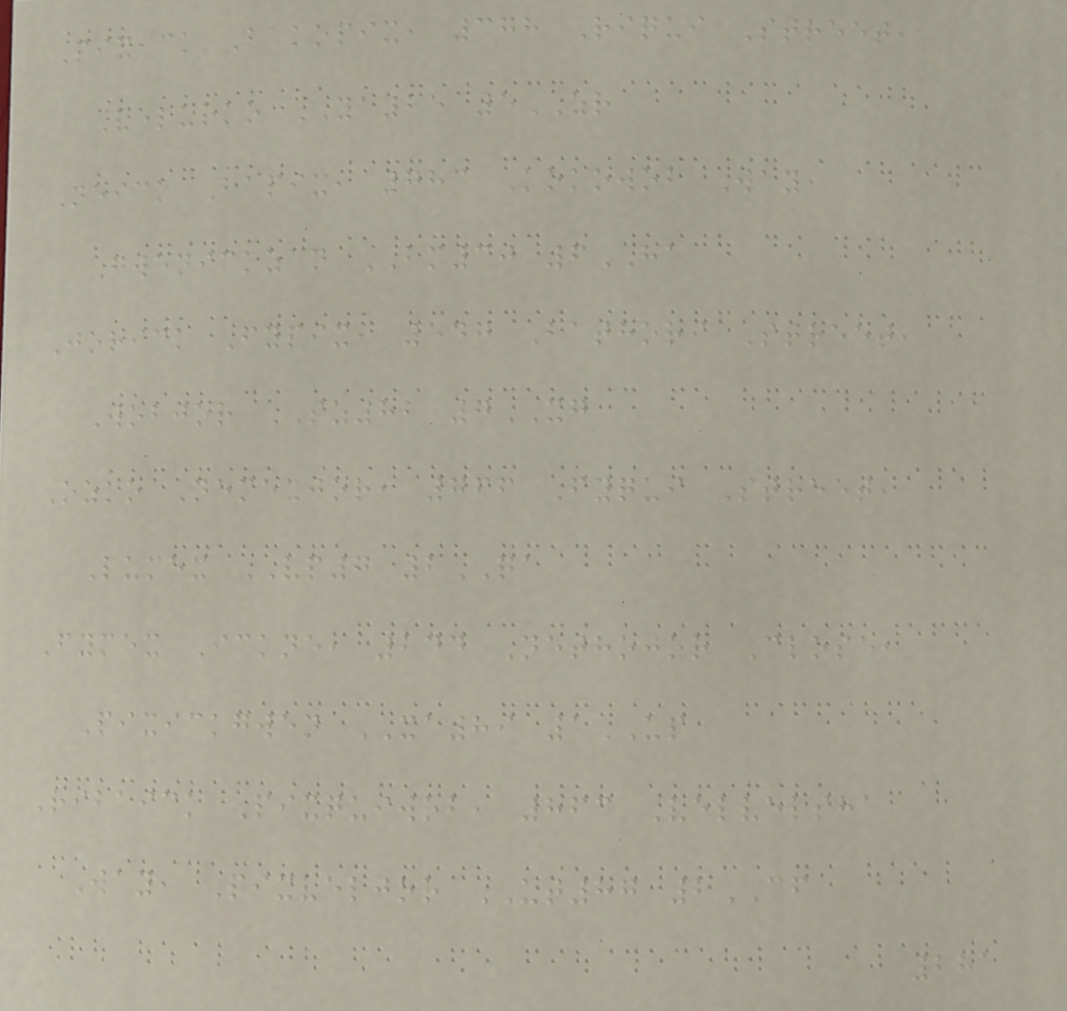Pixick Bakopix, 378 Riqui Street,
Velurko YA25 5ZR
Neick Bapix, 783 Kokowob Way,
Gwenickzan BM30 6HA
Jorick Fypix, 547 Bathori Street,
Wobjor SZ82 7XG
Ozko Nemexjor, 766 Fyqui Street,
Lumex VP7 2QA
Fymex Ickne, 244 Nethojor Close,
Pixickgwen XA89 1UP
Ribaick Pixquiwob, 863 Velvelsha
Way, Pixveljor UT87 2CF
281
